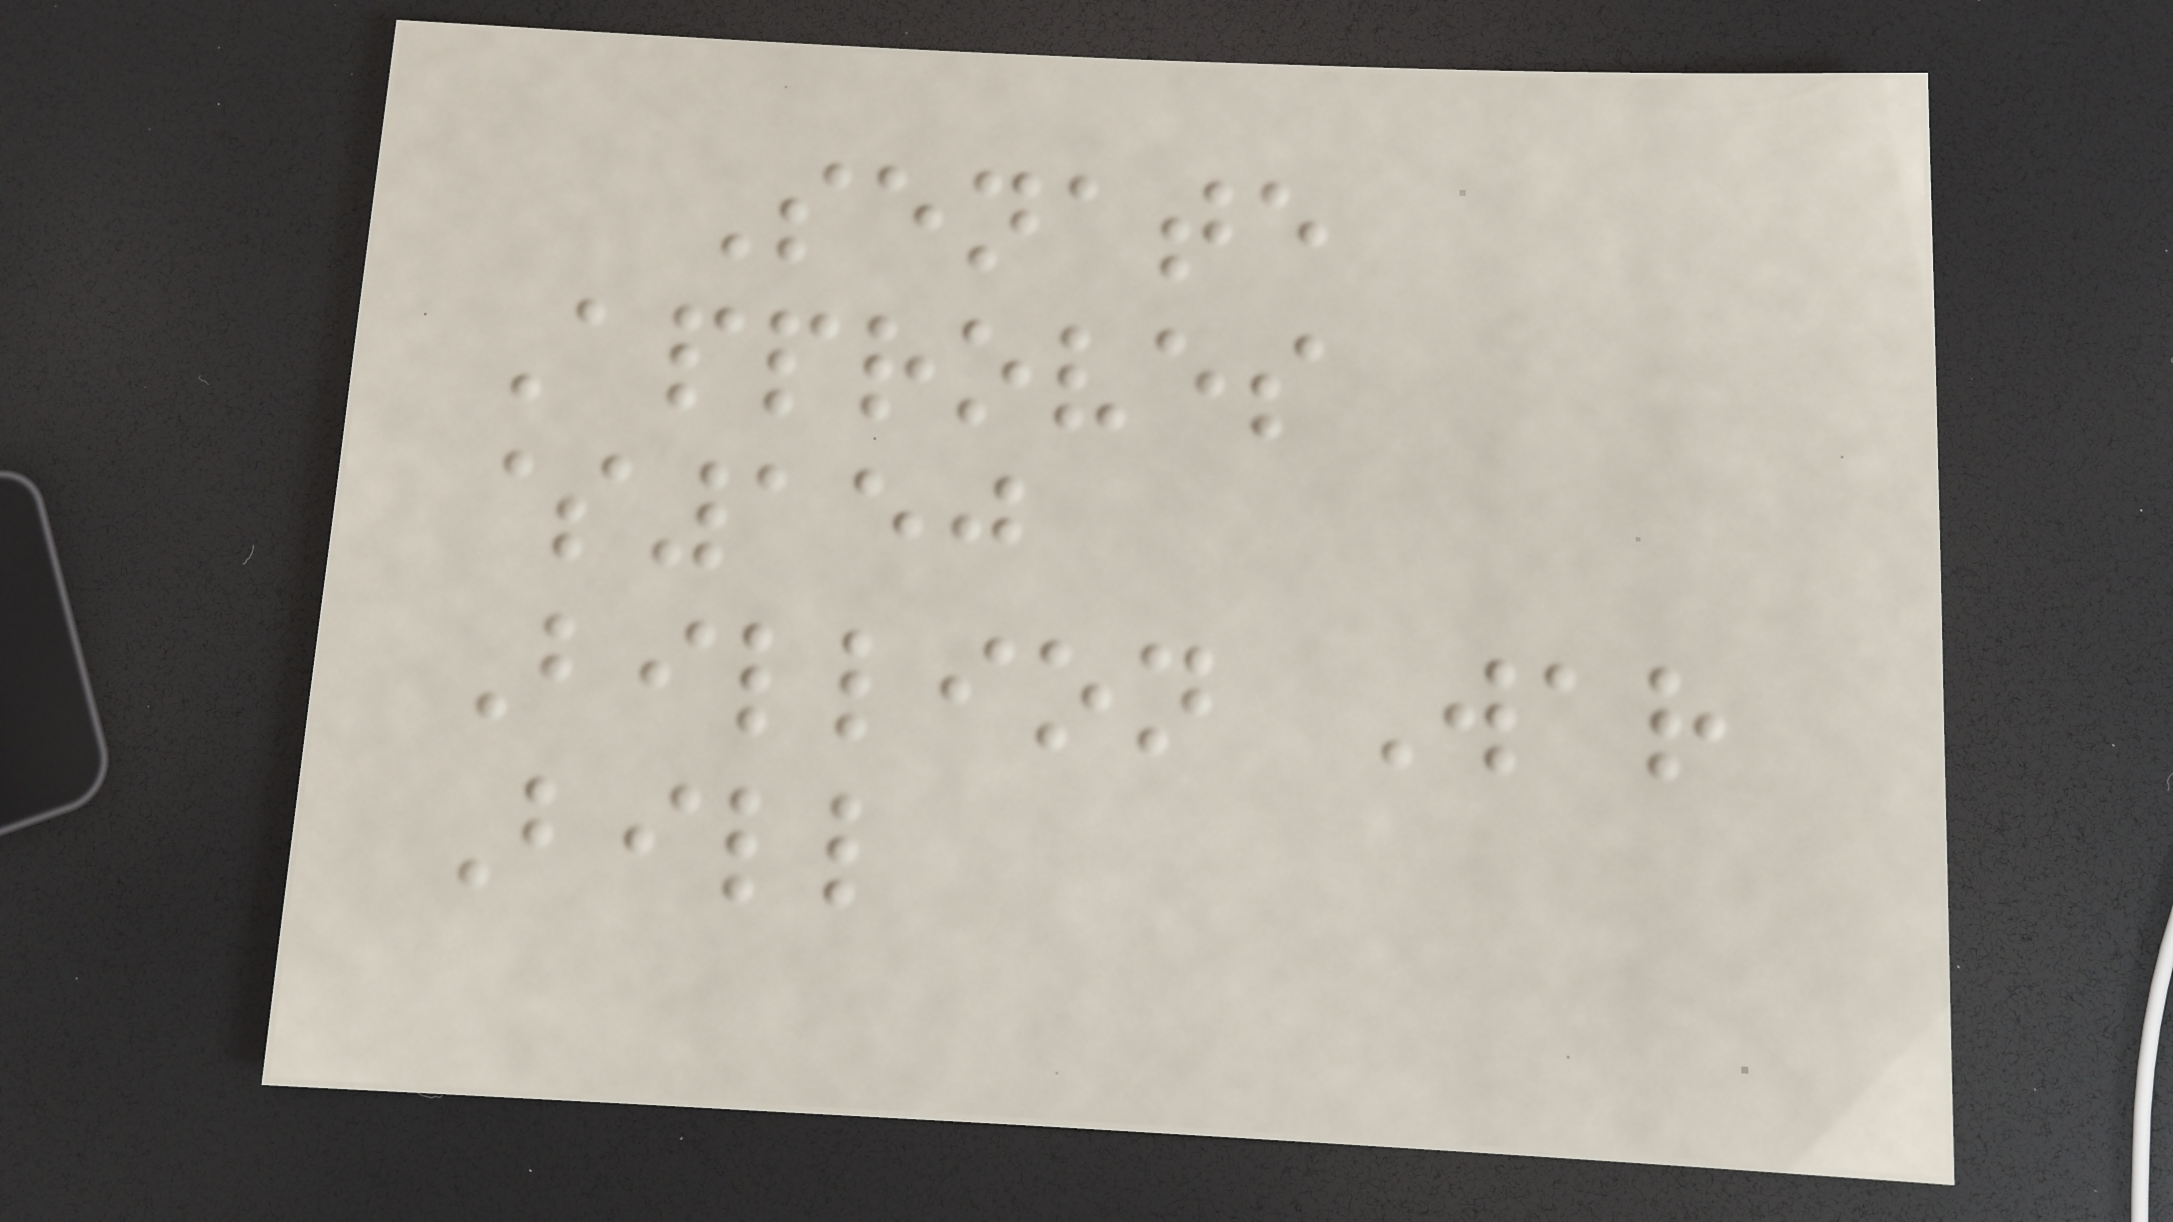Senate
Approves
$150
Billion War
Bill
